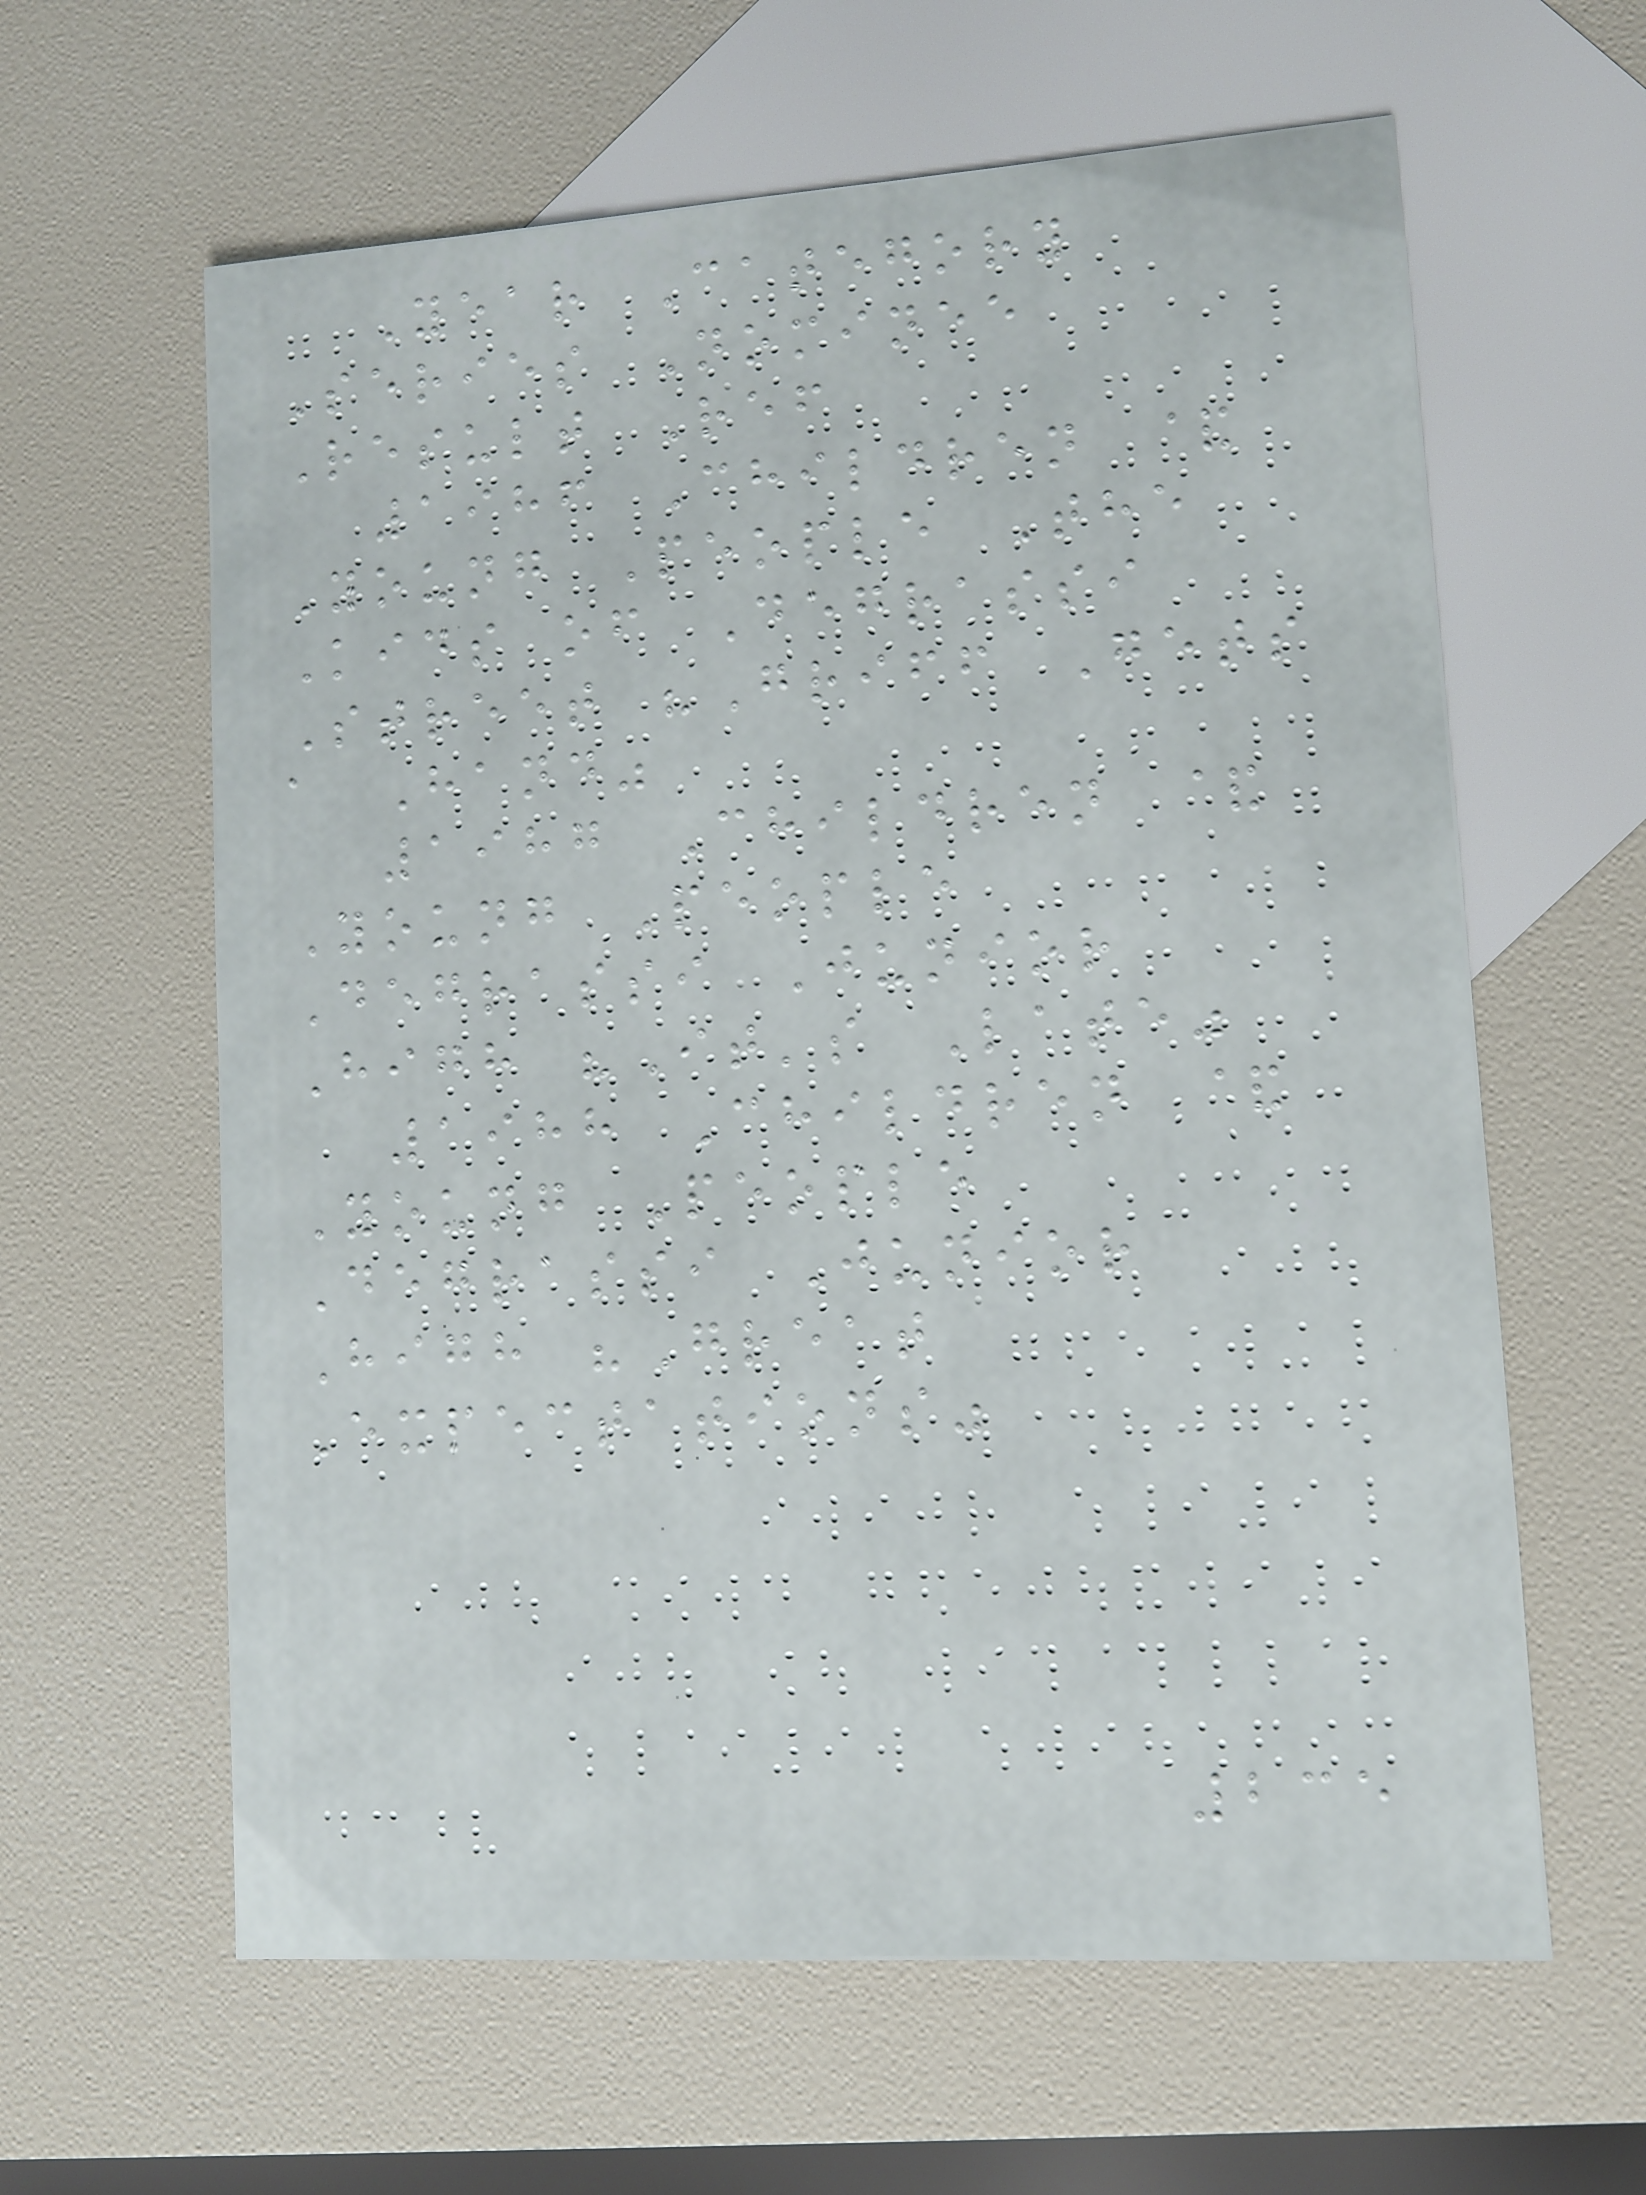Year Category
Series Nominee
Result Ref
1986 Children &
Young People The
Kids of Degrassi
Street "Griff Gets
a Hand"
1987 Children &
Young People
Degrassi Junior
High "It's Late"
1988 Children &
Young People
Degrassi Junior
High "Great
Expectations"
235
